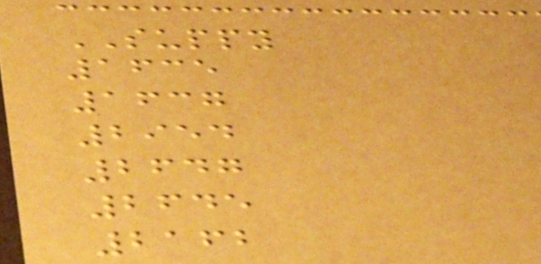SUPPY
1635
1637
2954
2647
2645
2162
